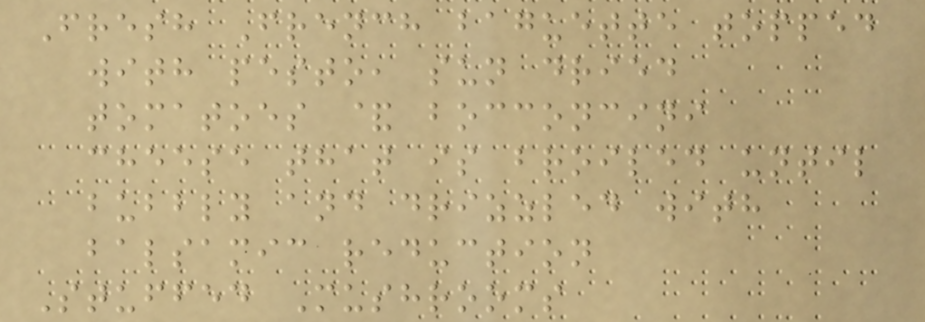Fresh French baguette topped
with pesto, sun dried
tomatoes & bocconcini
cheese that is broiled until
bubbly and drizzled with
balsamic reduction
Stuffed Mushrooms
